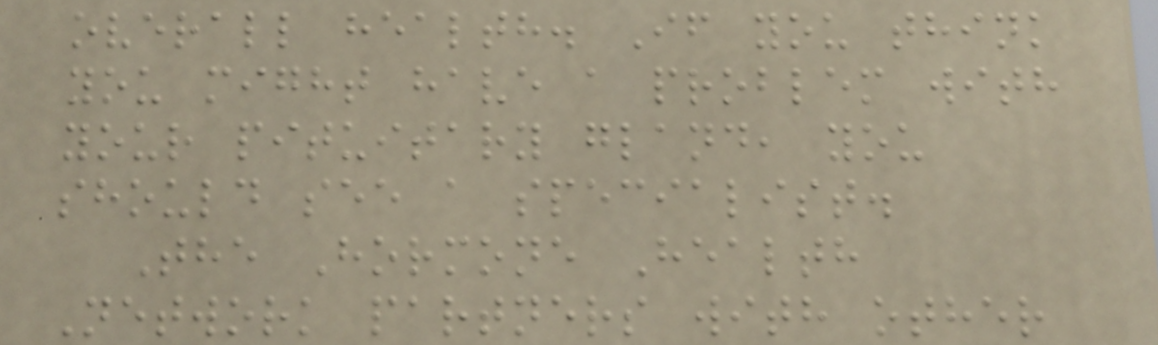overall health. If you think
you might have a problem with
your pituitary gland, you
should see a specialist.
The Hormone Health
Network partners with other
